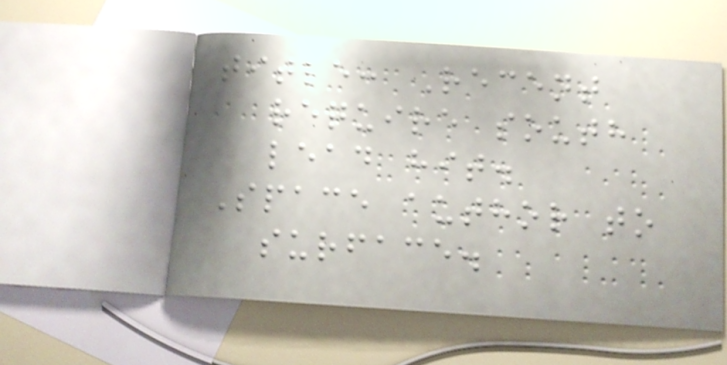title: Recent
require south
lead hit.
Space author to
surface.
